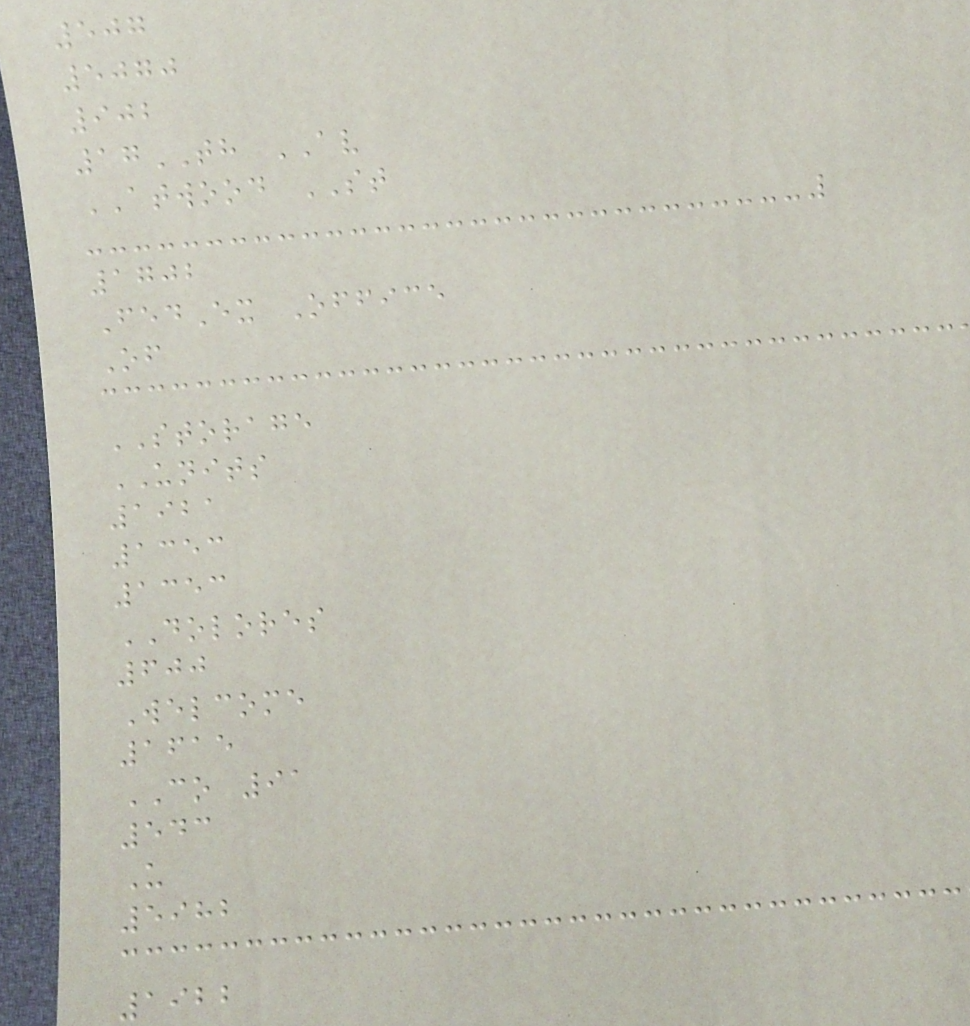507
5070
902
17TH AV
ATWOOD ST
1702
FedEx Office
Of
STORAGE
UNITS
1921
1353
1353
DOLORES
600
Welcome
1615
CO 91
543
U
5982
1922
